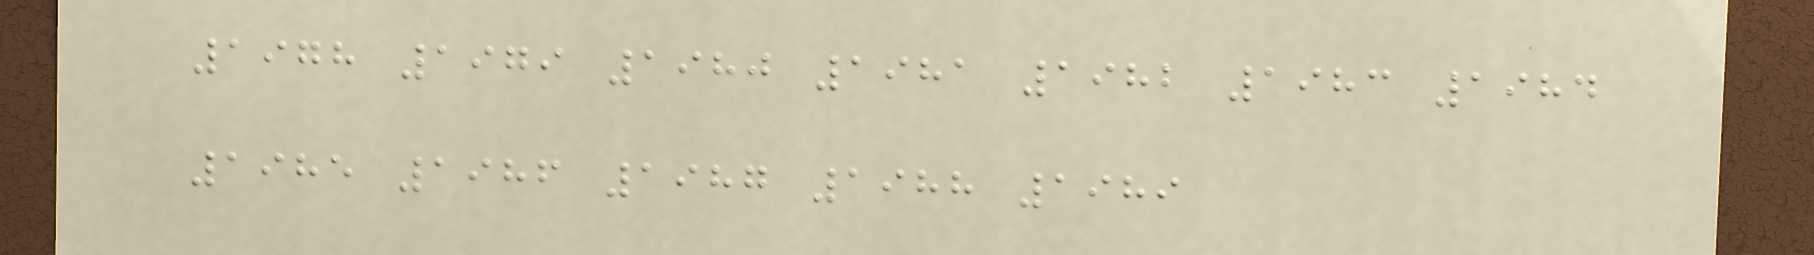1978 1979 1980 1981 1982 1983 1984
1985 1986 1987 1988 1989
